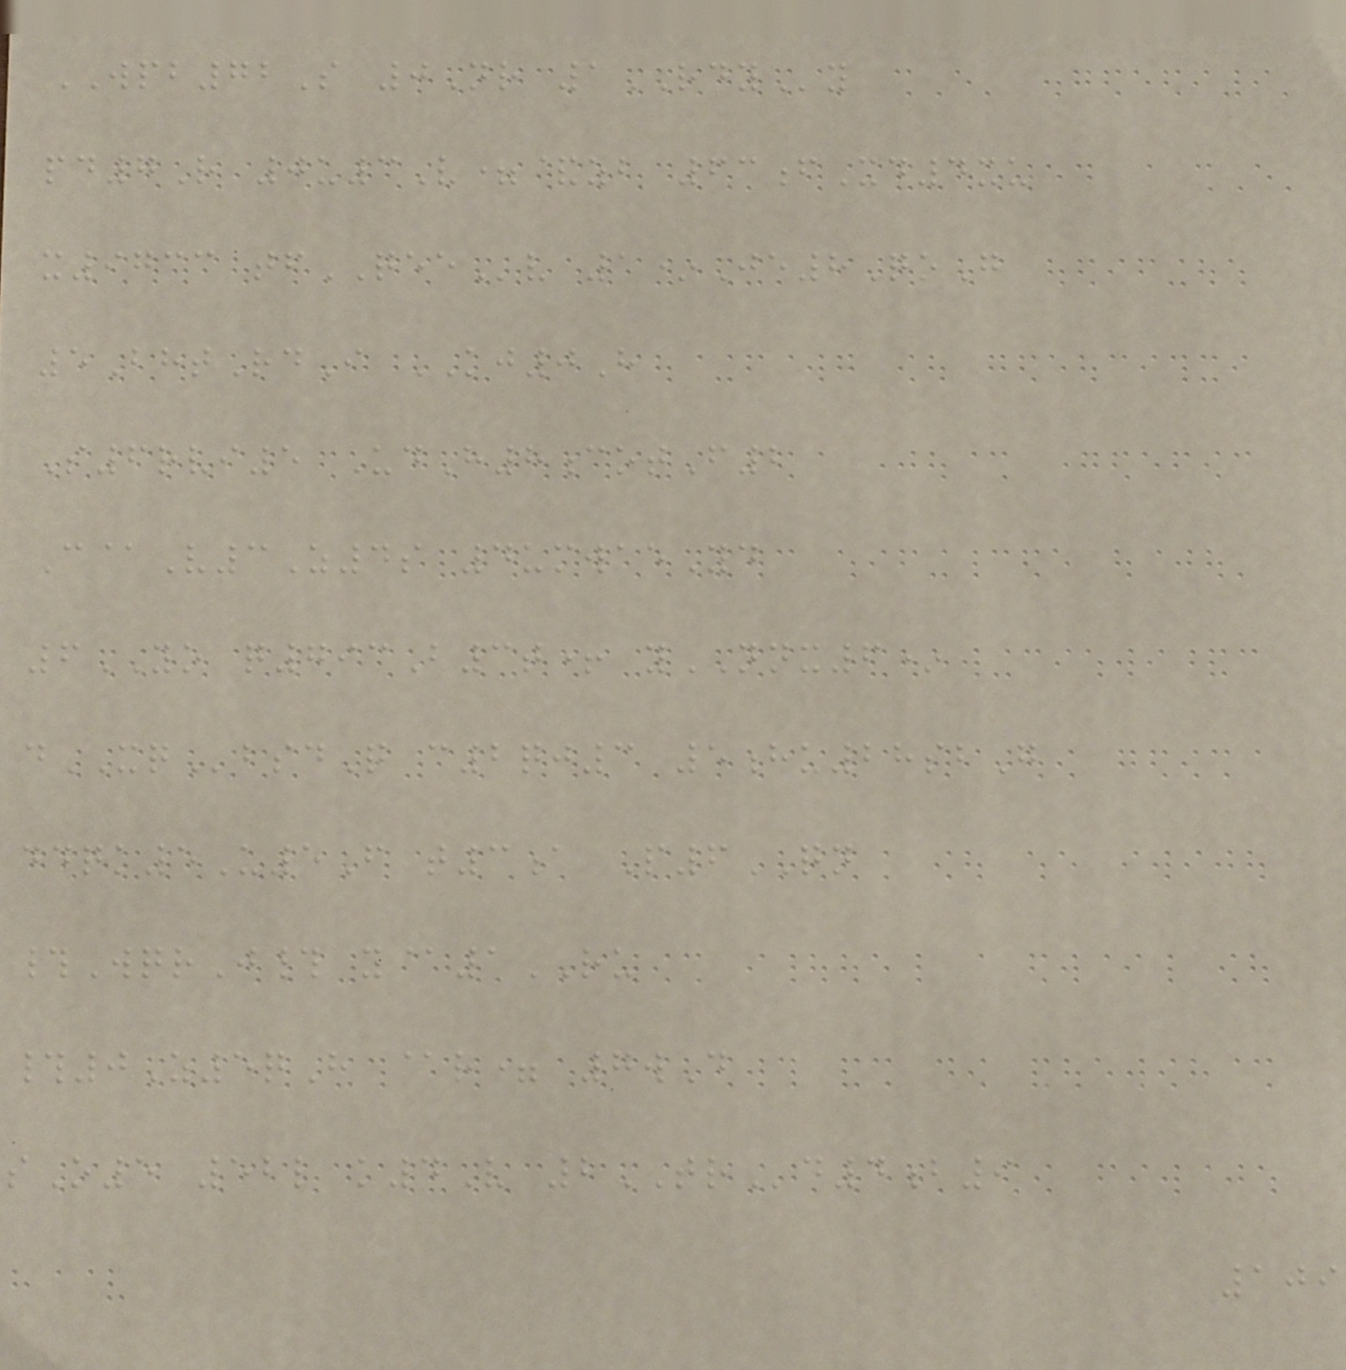WPB72S 0Nr 1RDYy
pd7R 0u3V=&zb 63fXd4xu
x9733 tfQEEv 1*Je8QoG
5BhtRdI KJ0H
S6rvi5 UdH8cotF2
C@V3Z4s 4umwaeYd
6YO q793B3t+ yNNX6*
dXQbsdQ c2qj3 5hu28sbG
ddqk5U5F t3a P6QN
#WqrJ# y@1RU
#0Z5qH @r= 7wD
sO5 52l k4V 2TRd4b9
109
